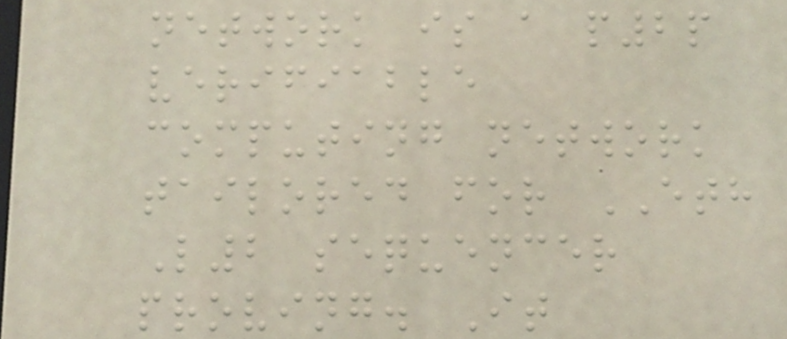network is a p2p
verifiable
computing network
tailored for ETH
L2 sequencer
proving. It
